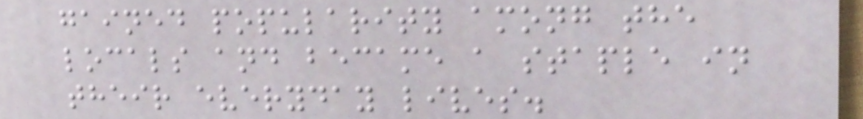gained popularity among the
locals and became a staple in
their everyday lives.
